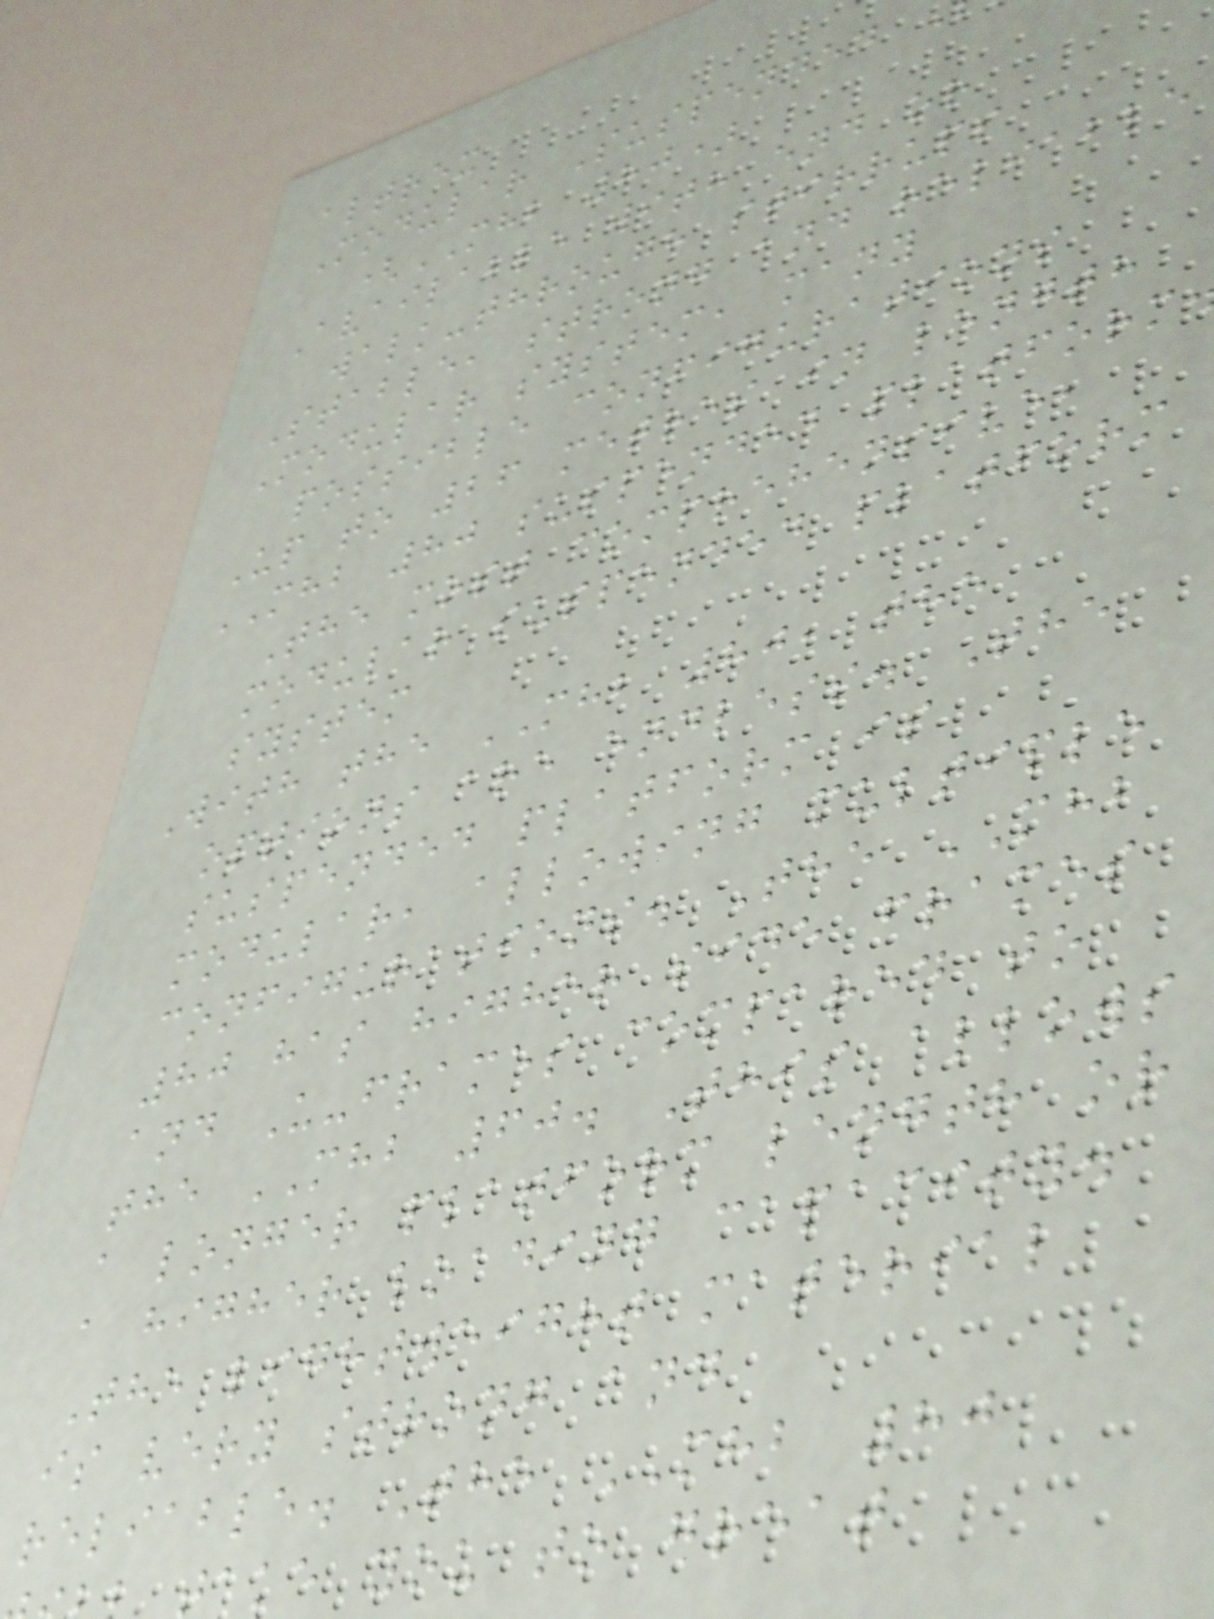altrex
Modular Suspended
(MHB 80)
Available with end or
walk-through stirrups
Stable, strong and reliable
Modular system, many
possible configurations
Up to 26 metres in length
MHB 80 suspended platform
The most comprehensive,
modular suspended platform
system
With the MHB 80, the
options are endless. The
suspended platform is
modular, allowing multiple
configurations. The MHB
80 has higher side frames
and U-frames compared to
the MHB 60. This allows
a longer platform length or
a higher loading capacity.
The lightweight material
is very strong and
reliable. The MHB 80
take you to great
